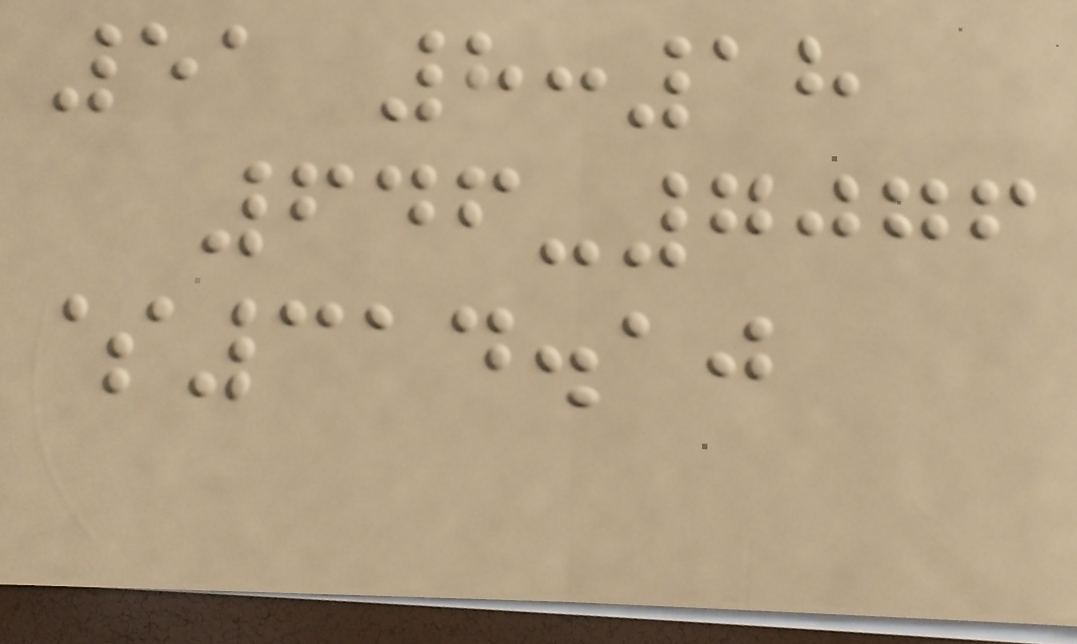51 8:18
646-7076
$314.10
